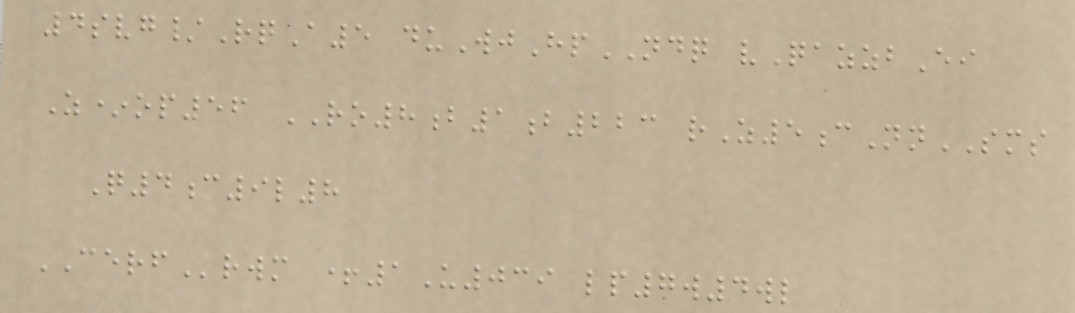4svg/RqA5 duWjHpNDQ vQazzbEi
Z*op56 RO8b1b223 rZ5cNnSMS
Q4c9l8
CERFrwm +1U039 lp7w4wl
